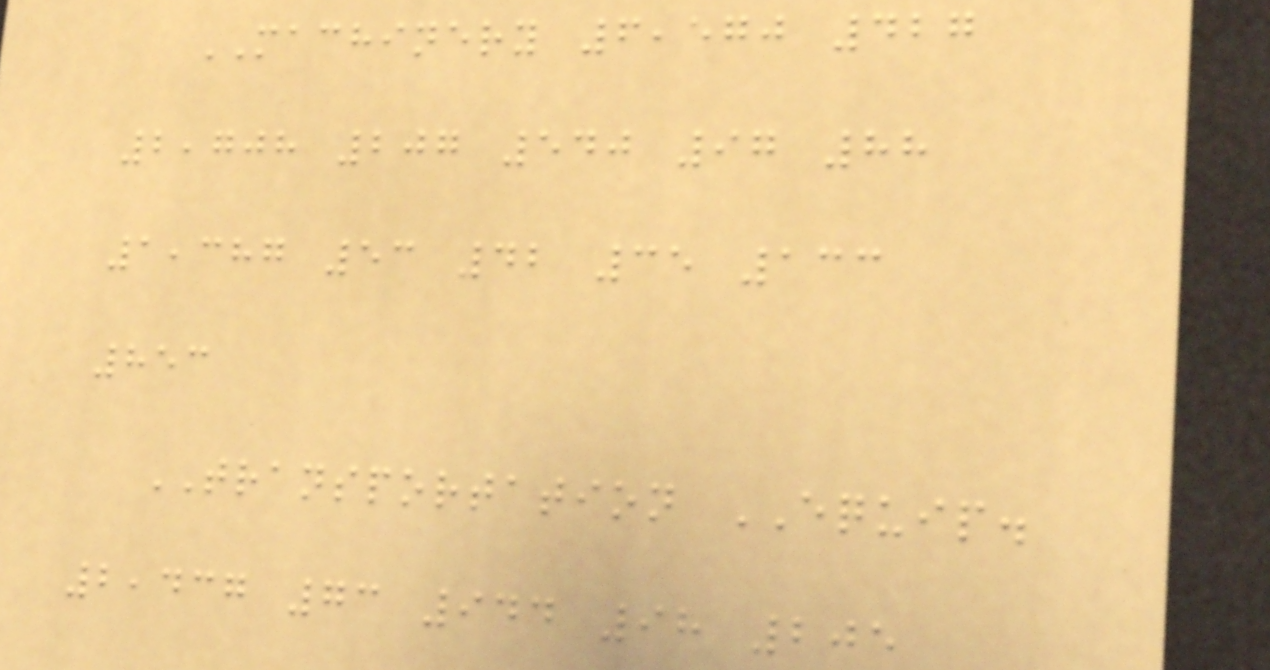MACHINERY 6,570 427
2,708 207 540 97 88
1,387 53 42 35 133
853
TRANSPORTATION EQUIP.
2,437 73 944 98 205
